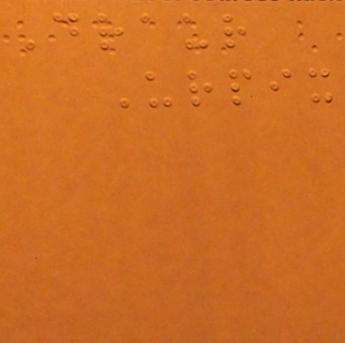Draur
Urpix
